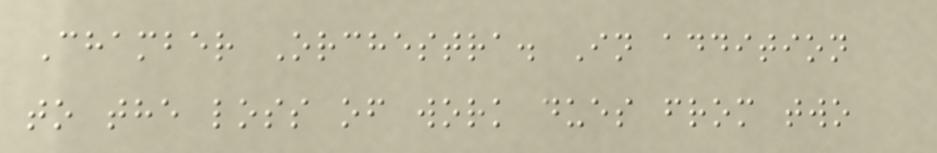Chamber Orchestra. In addition
to the loss of work dues from two
